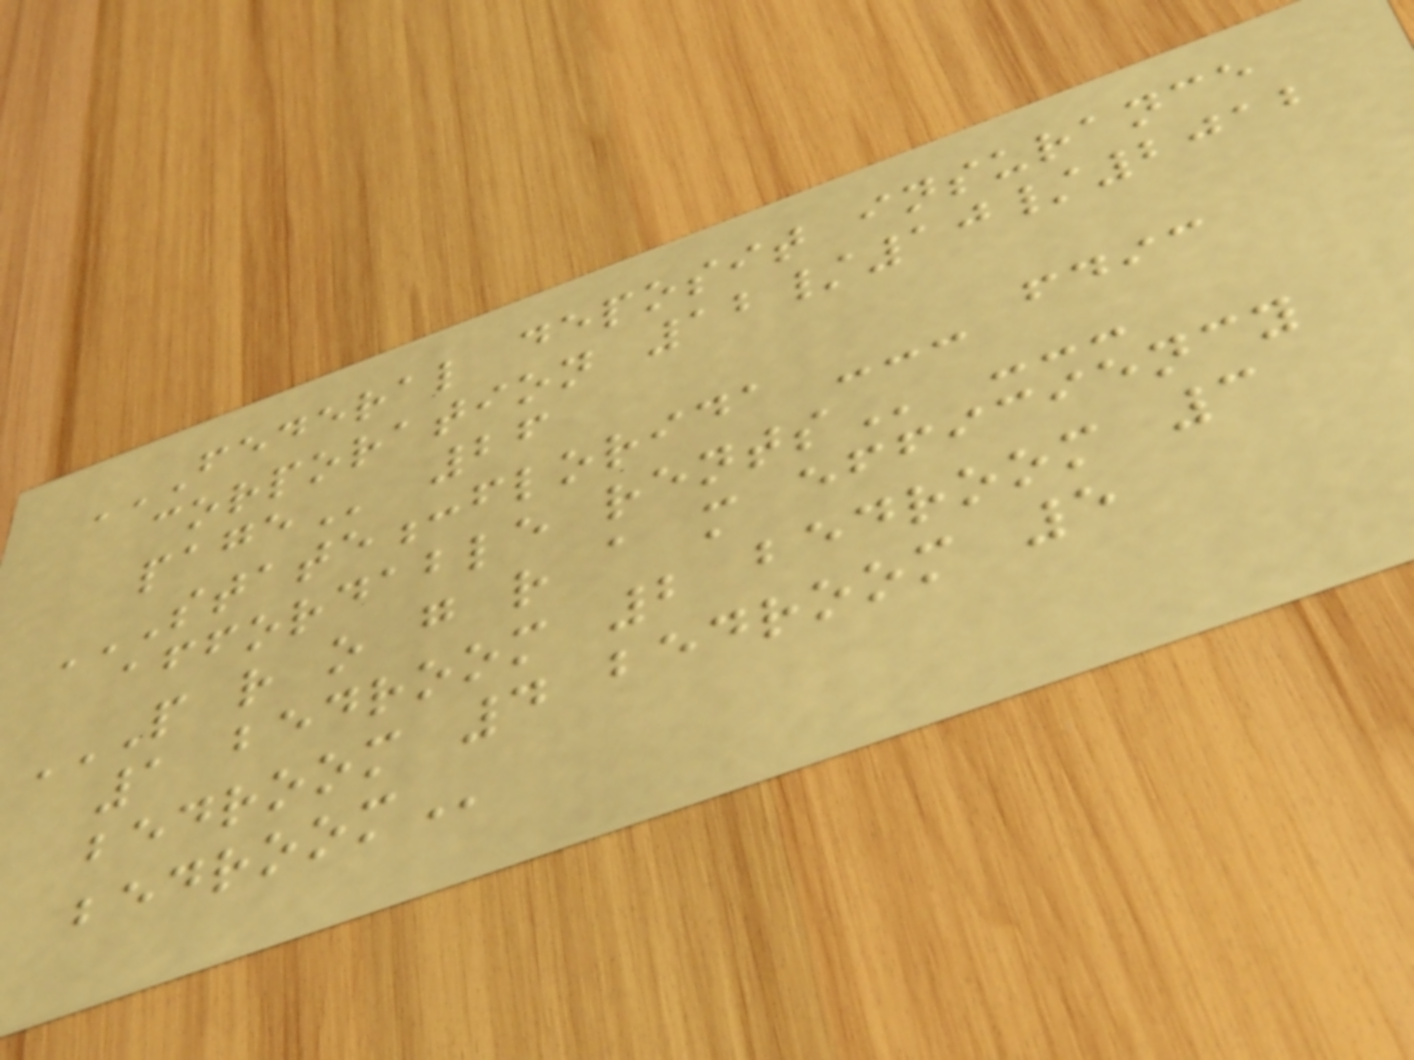FEDERAL DEPOSIT INSURANCE
CORPORATION 12/10/2012
PAGE 26
STATE:FLORIDA --- FDIC
AFFORDABLE RENTS ---
P R O G R A M EFFICIENCY
1 BEDROOM 2 BEDROOM 3
BEDROOM 4 BEDROOM 5
BEDROOM
